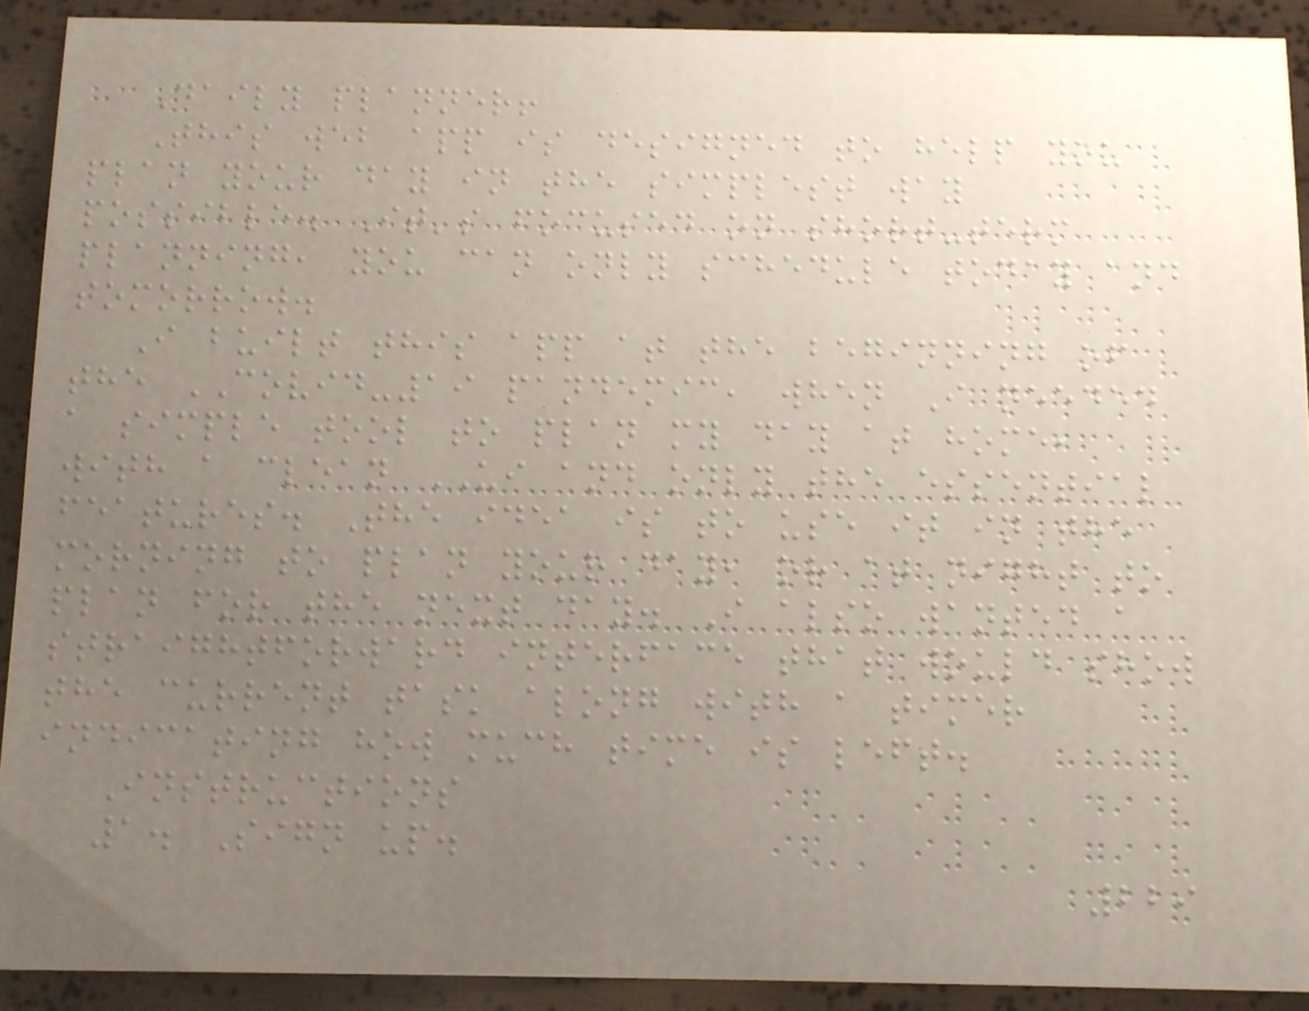Daily planner!
This web app is designed to help you
plan your day in the simplest way
possible. It's focused on short-term
planning, you can only schedule today and
tomorrow.
I built this app at the beginning of
the COVID-19 pandemic, when I needed
a simple tool to plan my day at home,
with a clean UI and only the essential
features. The idea is to use it in the
morning to plan your day, or at night to
plan for the next day. I also wanted a
straightforward interface that would show
the current task along with a timer
indicating how much time is left.
Instructions
1. Sign up.
229
